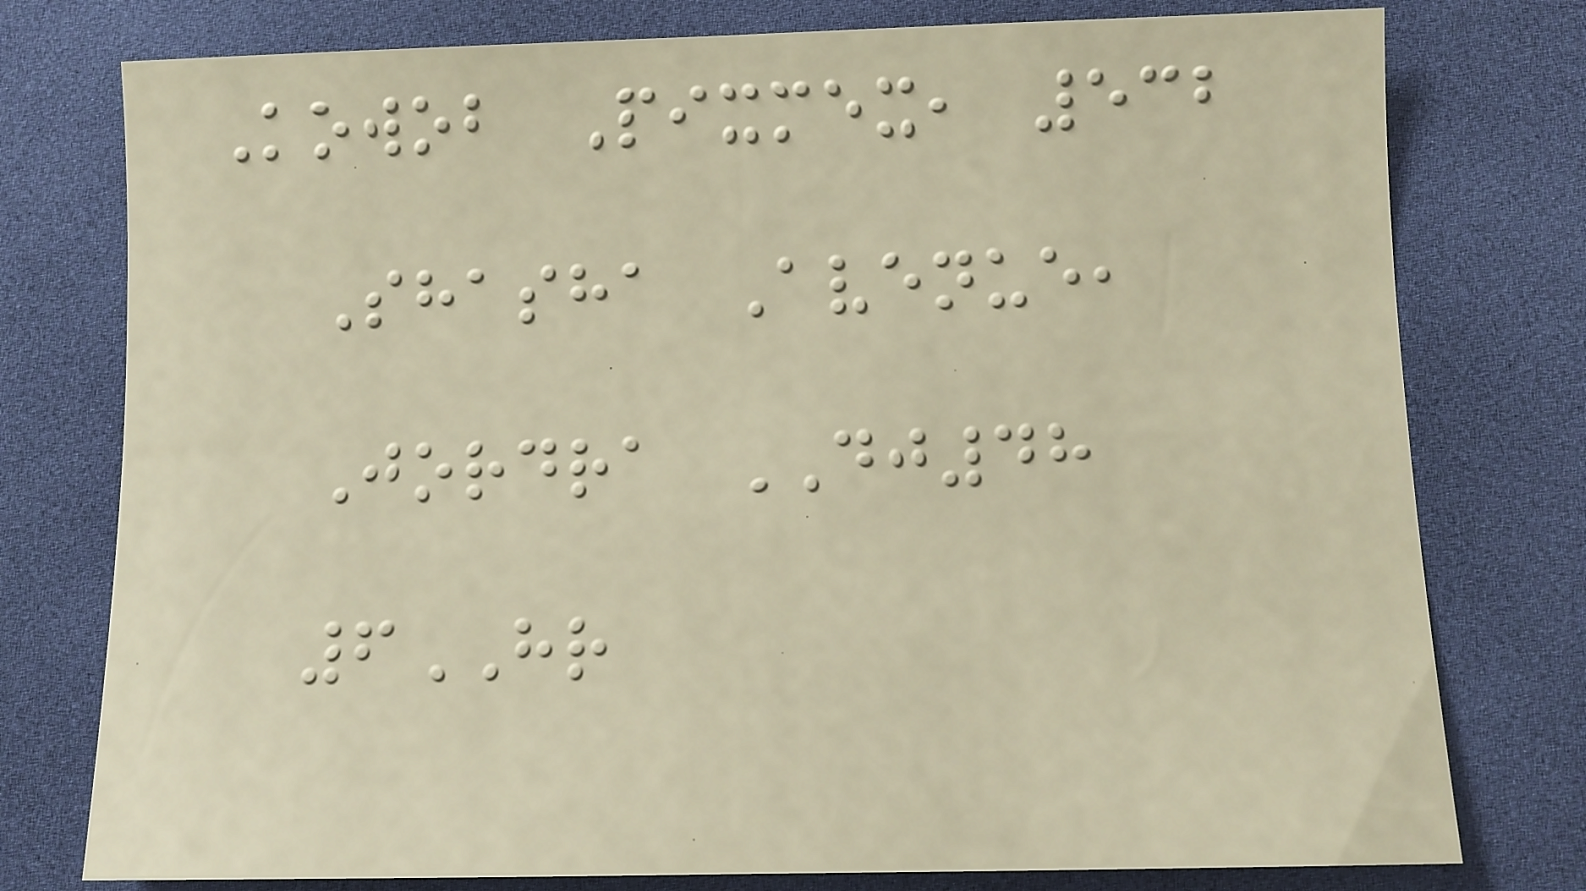Kowob Pixmex, 532
Shasha Avenue,
Jordra DJ48
6HR
